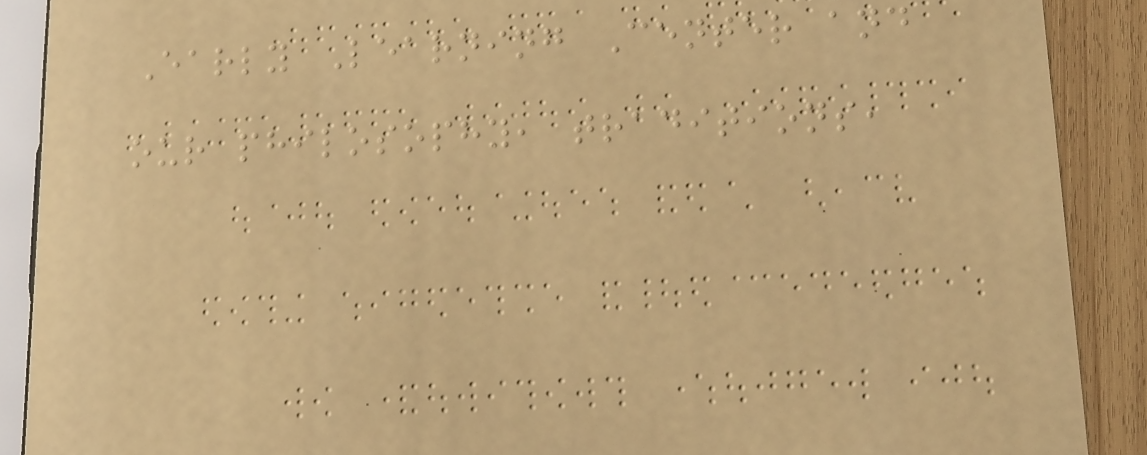Early Learning Center and
our philosophy, traditions,
